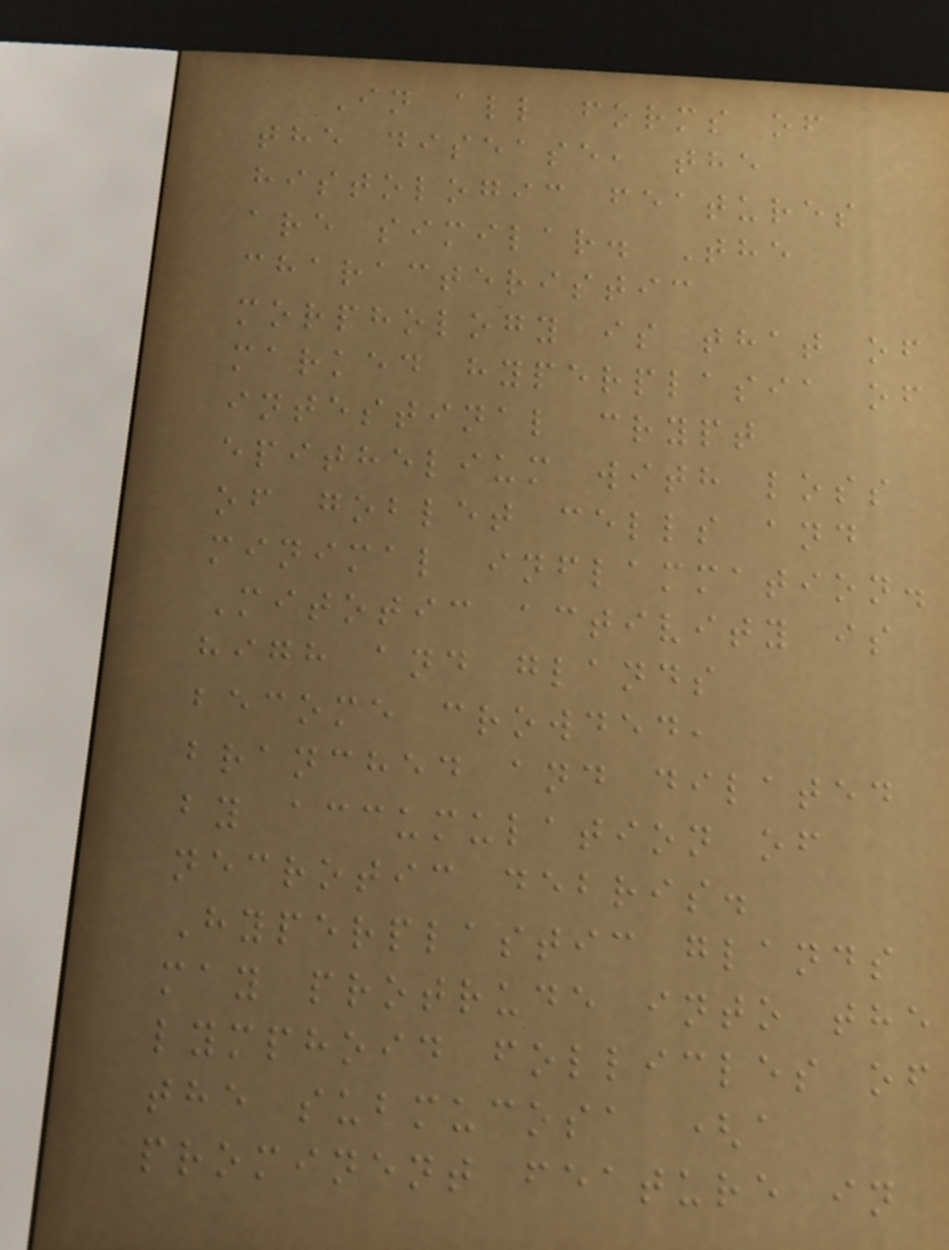In all forms of
the disease, the
histologic features
are similar. The
characteristic
morphology is that of
marked hyperplasia of
intestinal crypt
epithelium with loss
of goblet cells and
minimal inflammation.
Mitotic activity is
high and glands
become crowded,
branched and dilated
by accumulation of
necrotic debris.
Hyperplastic glands
may protrude into the
lymphoid follicles of
the submucosa (a
prominent feature in
